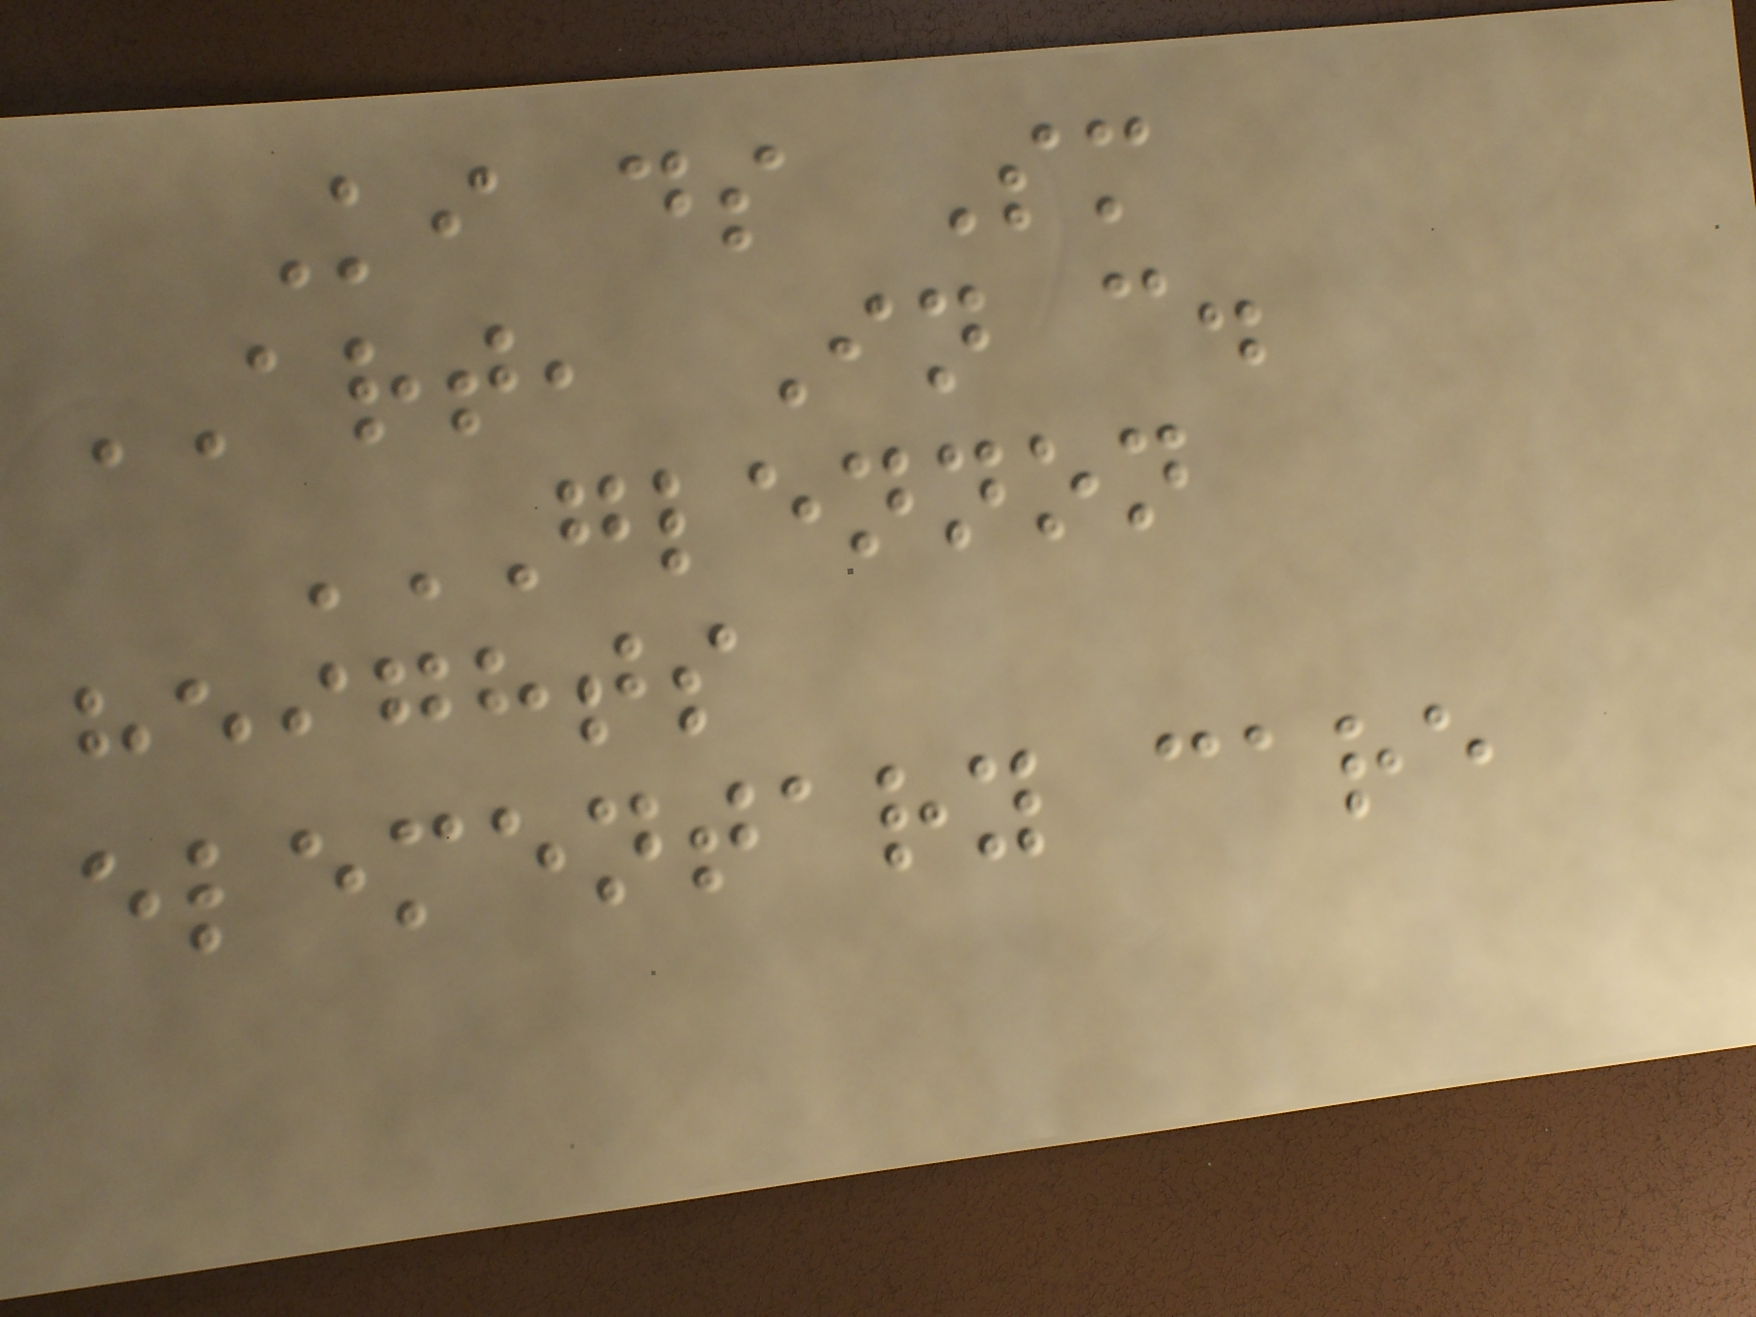Ki ds Sm
ART, In c.
GLENNON
HEIGHTS
ELEMENTARY CARE
